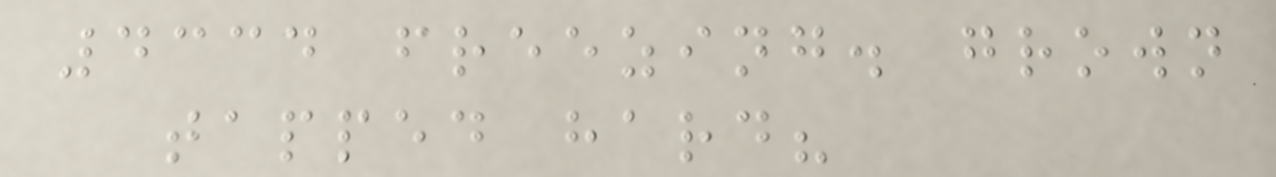4334 freezing. grown
tapped hard?
